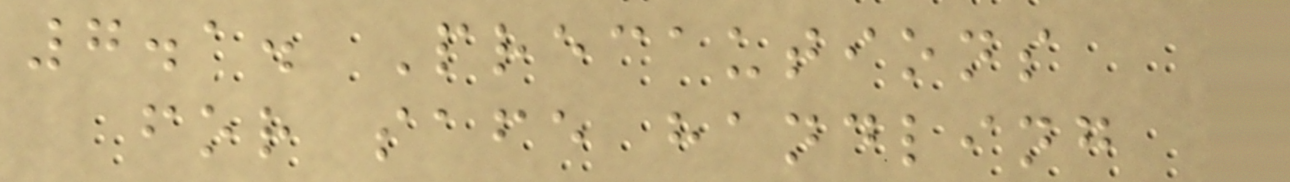7.1. Precautions
for safe handling
